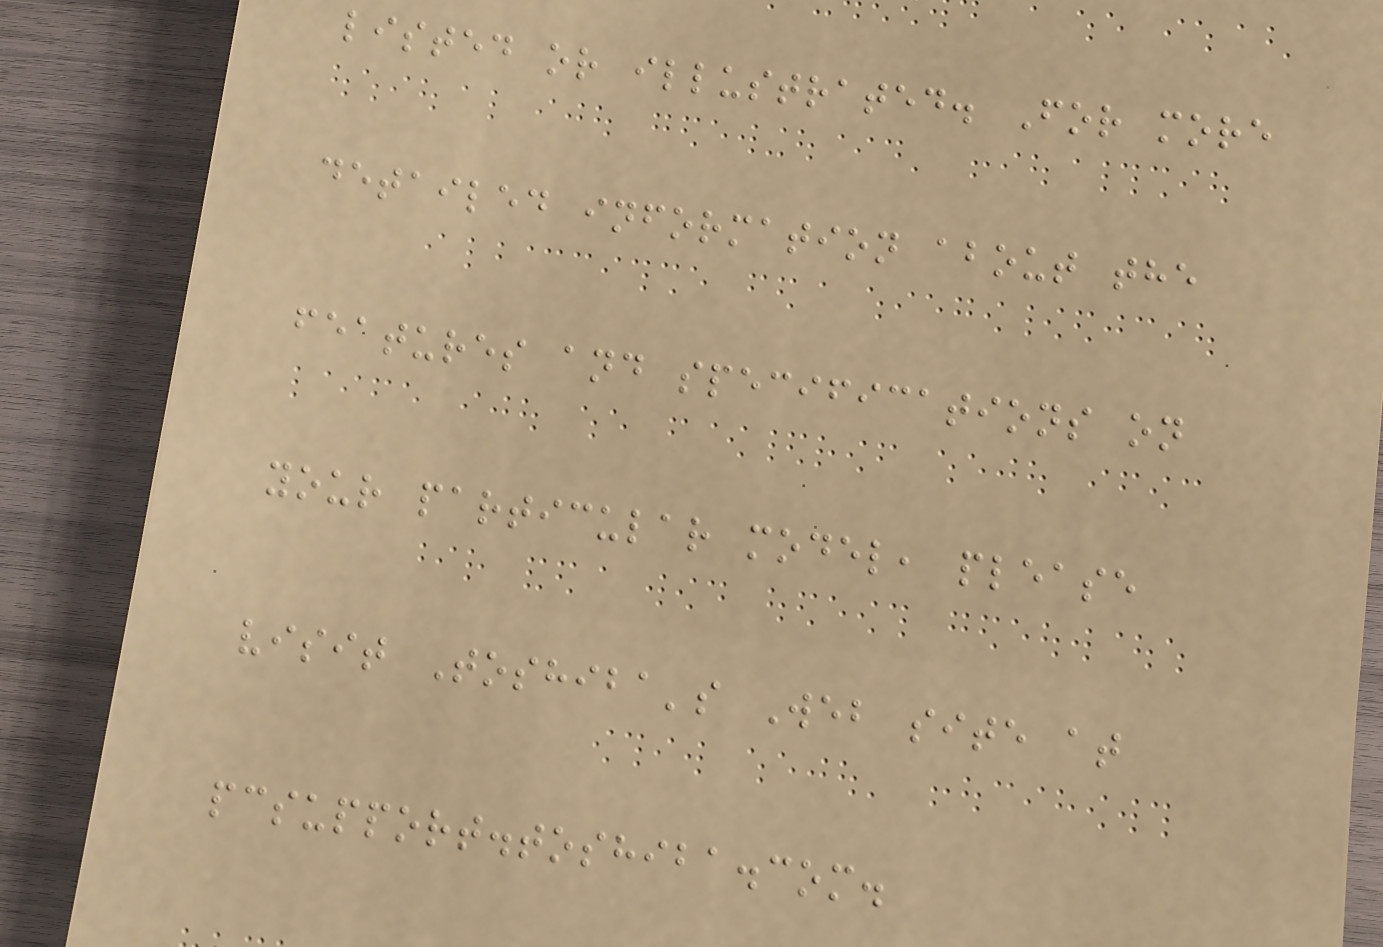listed or illustrated. For more
detailed information about the
features and specifications on
your particular model, please
visit Toshiba's Web site at
pcsupport.toshiba.com.
